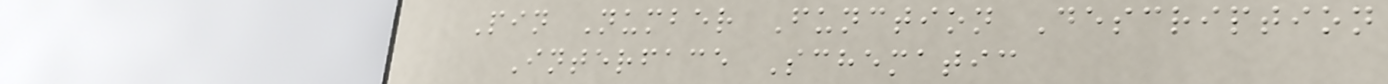Pin Number Function Description
Interface Schematic
